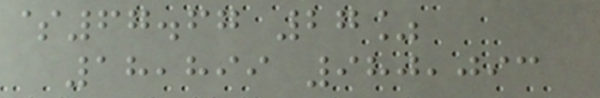$67.67 27%
18,899 980,093
